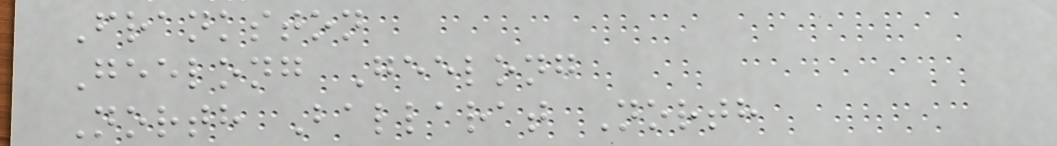Frankston
Geelong Geelong
North Ballarat North
